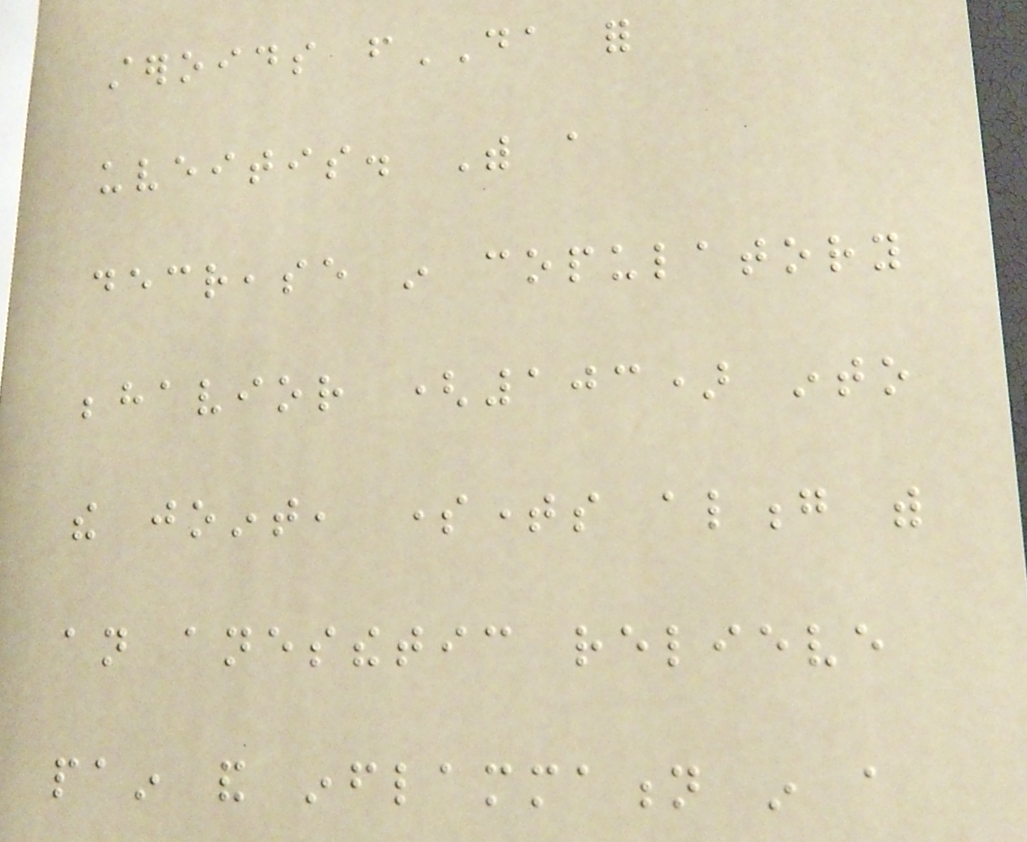steroids fDA for
uveitis. With a
decrease in copulatory
behavior (103) into
the joint, sometimes along with
an anesthetic relieve
pain and inflammation in a
